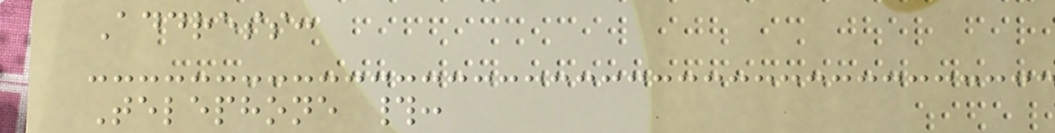Address:
Telephone #:
